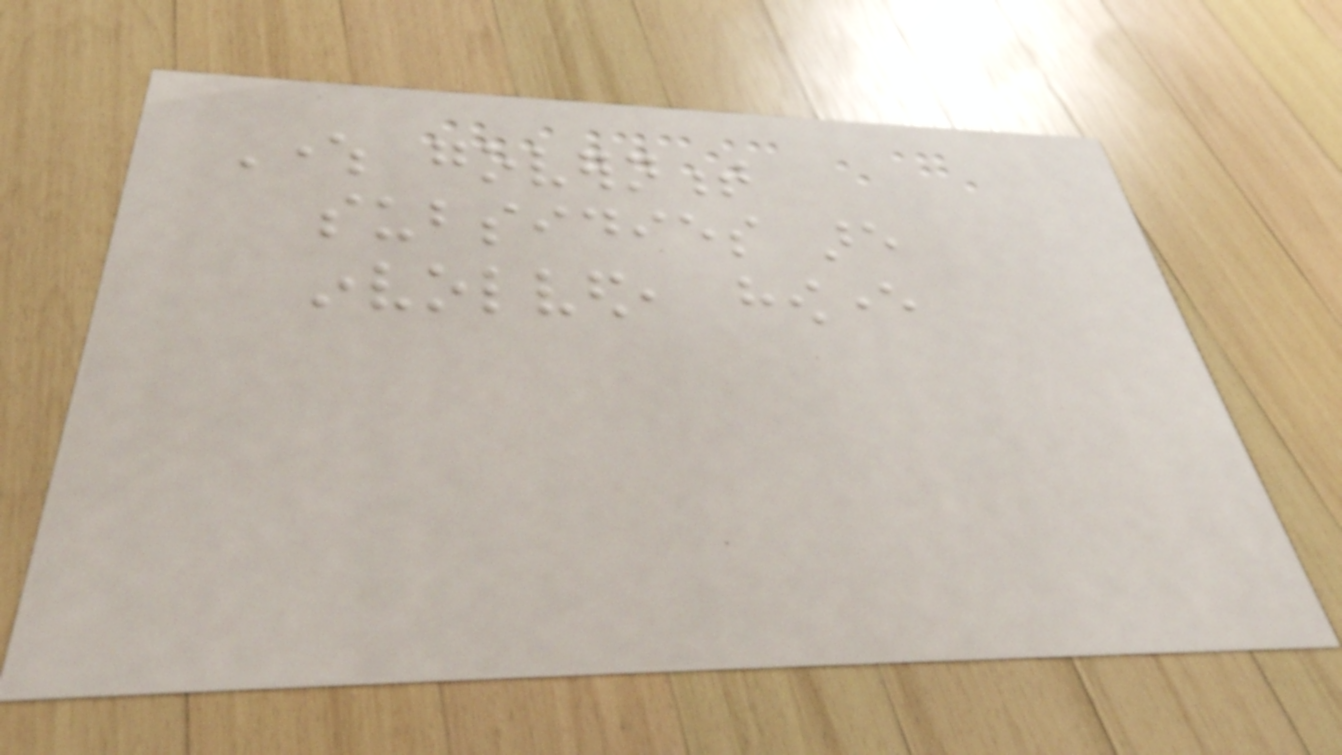Where government
subsidies are
involved, however
